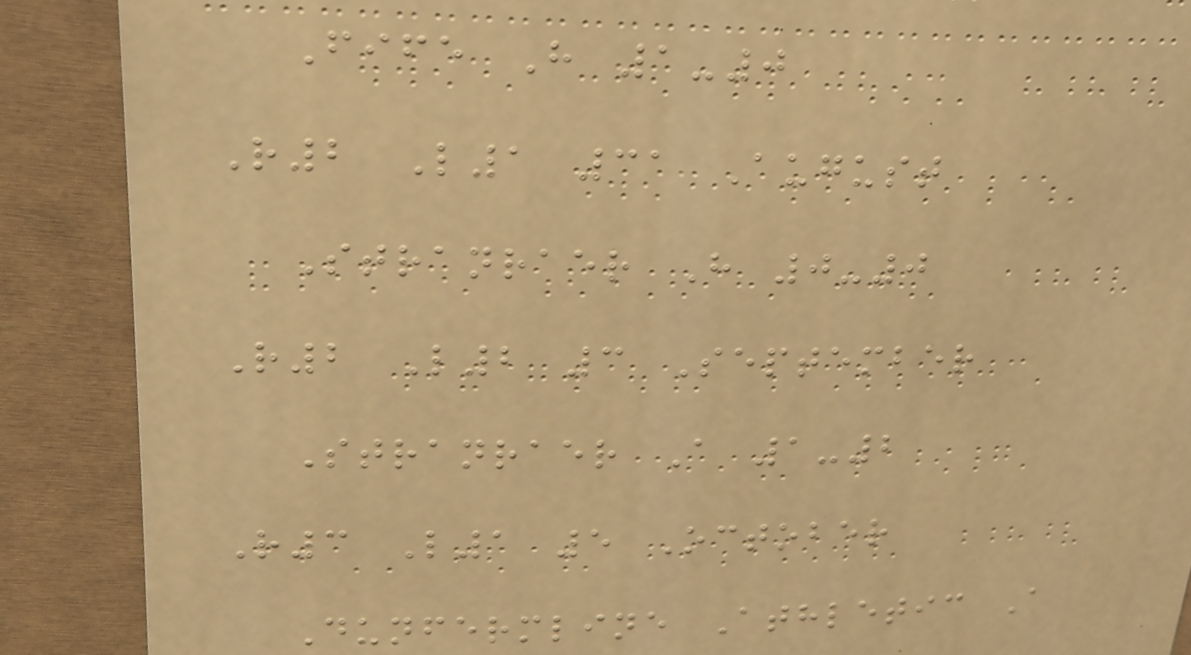Fife H 1-0
R2 L1 31 August
Stranraer H 0-0
R2 L2 3 September
Stranraer A 1-2
R3 L1 5 October
Dunfermline Athletic A
